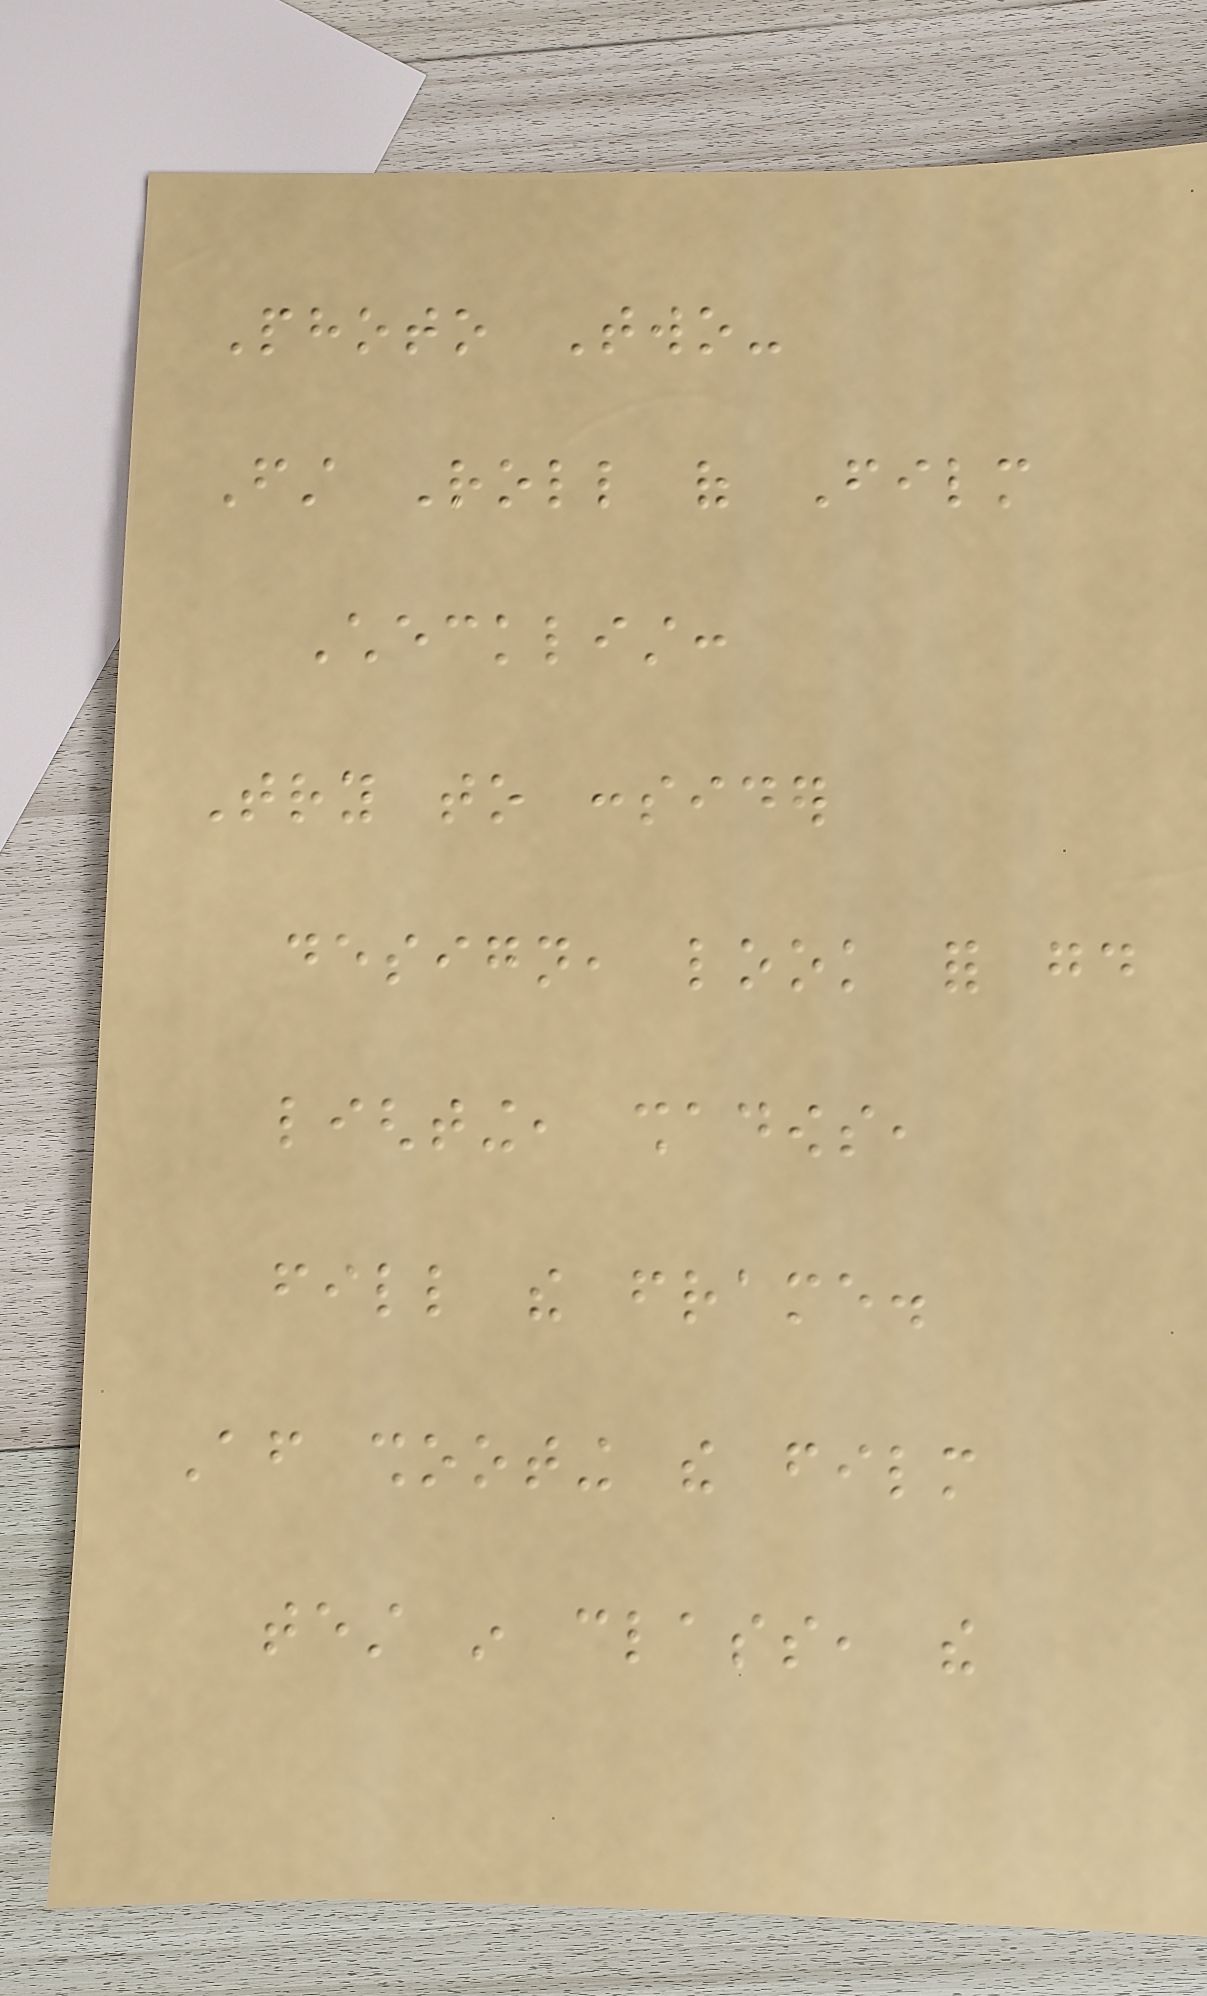Photo Two-
First Roll of Film
Checklist:
Try to consider
design, look for good
lighting, shadows,
fill the frame.
After shooting the film
test in class, the
